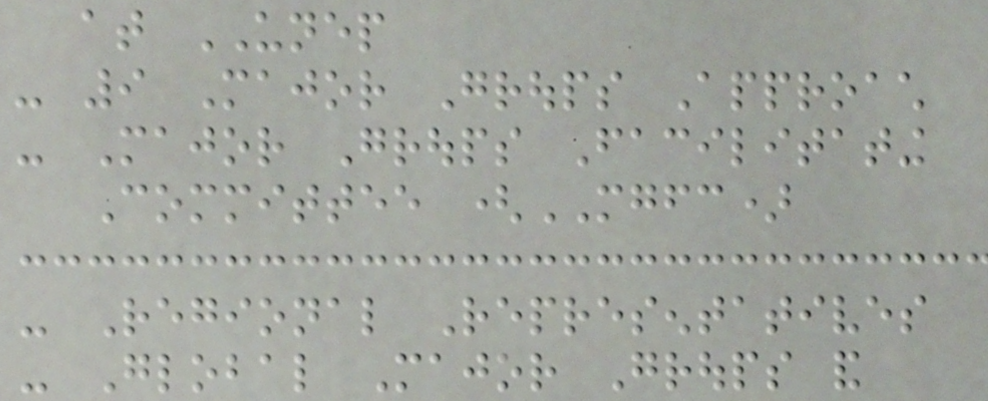at UNEP
- 9 Major Groups Approach
- Major Groups Facilitating
Committee (MGFC)
- Regional Representatives
- Global Major Groups and
